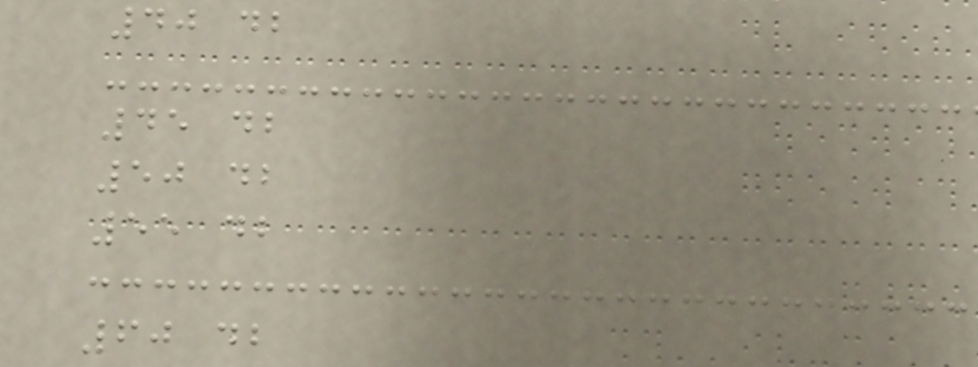40 db
45 db
50 db
55 db
60 db
